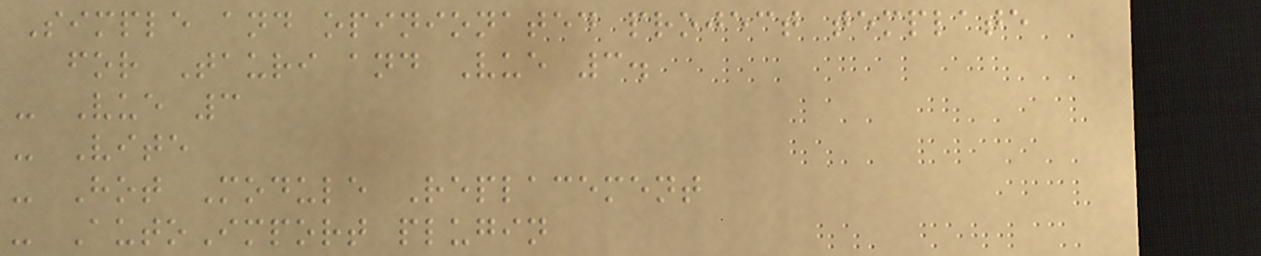Simple and opinionated project template
for Tauri and Vue 3.
- Vue 3
- Vite
- Hot Module Replacement
- AutoImport plugin
